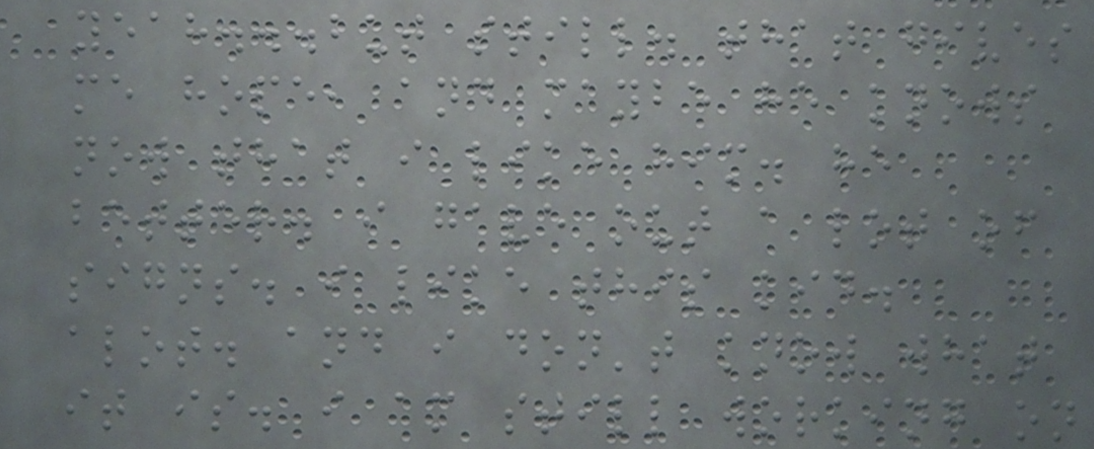yeah...but still. that gives
me hope, and maybe he knows
now that i like him. he
better. i gave out a lot of
signs. i like this kid.
alot. and i don't know what
it is. i am still working on
